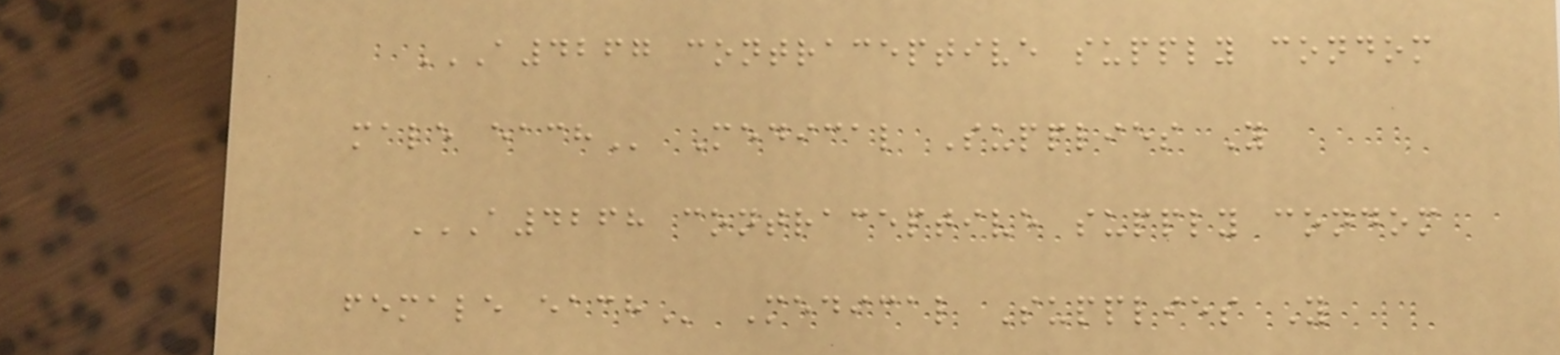A4267 CONTRACEPTIVE SUPPLY CONDOM
MALE EACH Medical Supplies Y
A4268 CONTRACEPTIVE SUPPLY CONDOM
FEMALE EACH Medical Supplies Y
